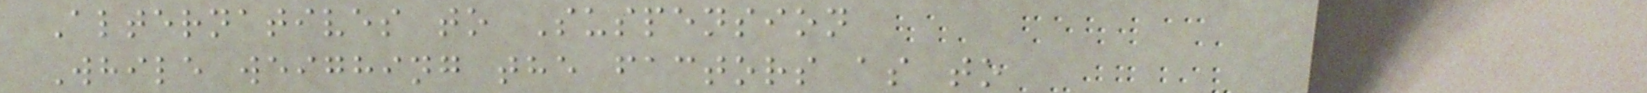Alternatives to Suspension
While weighing the factors as to
